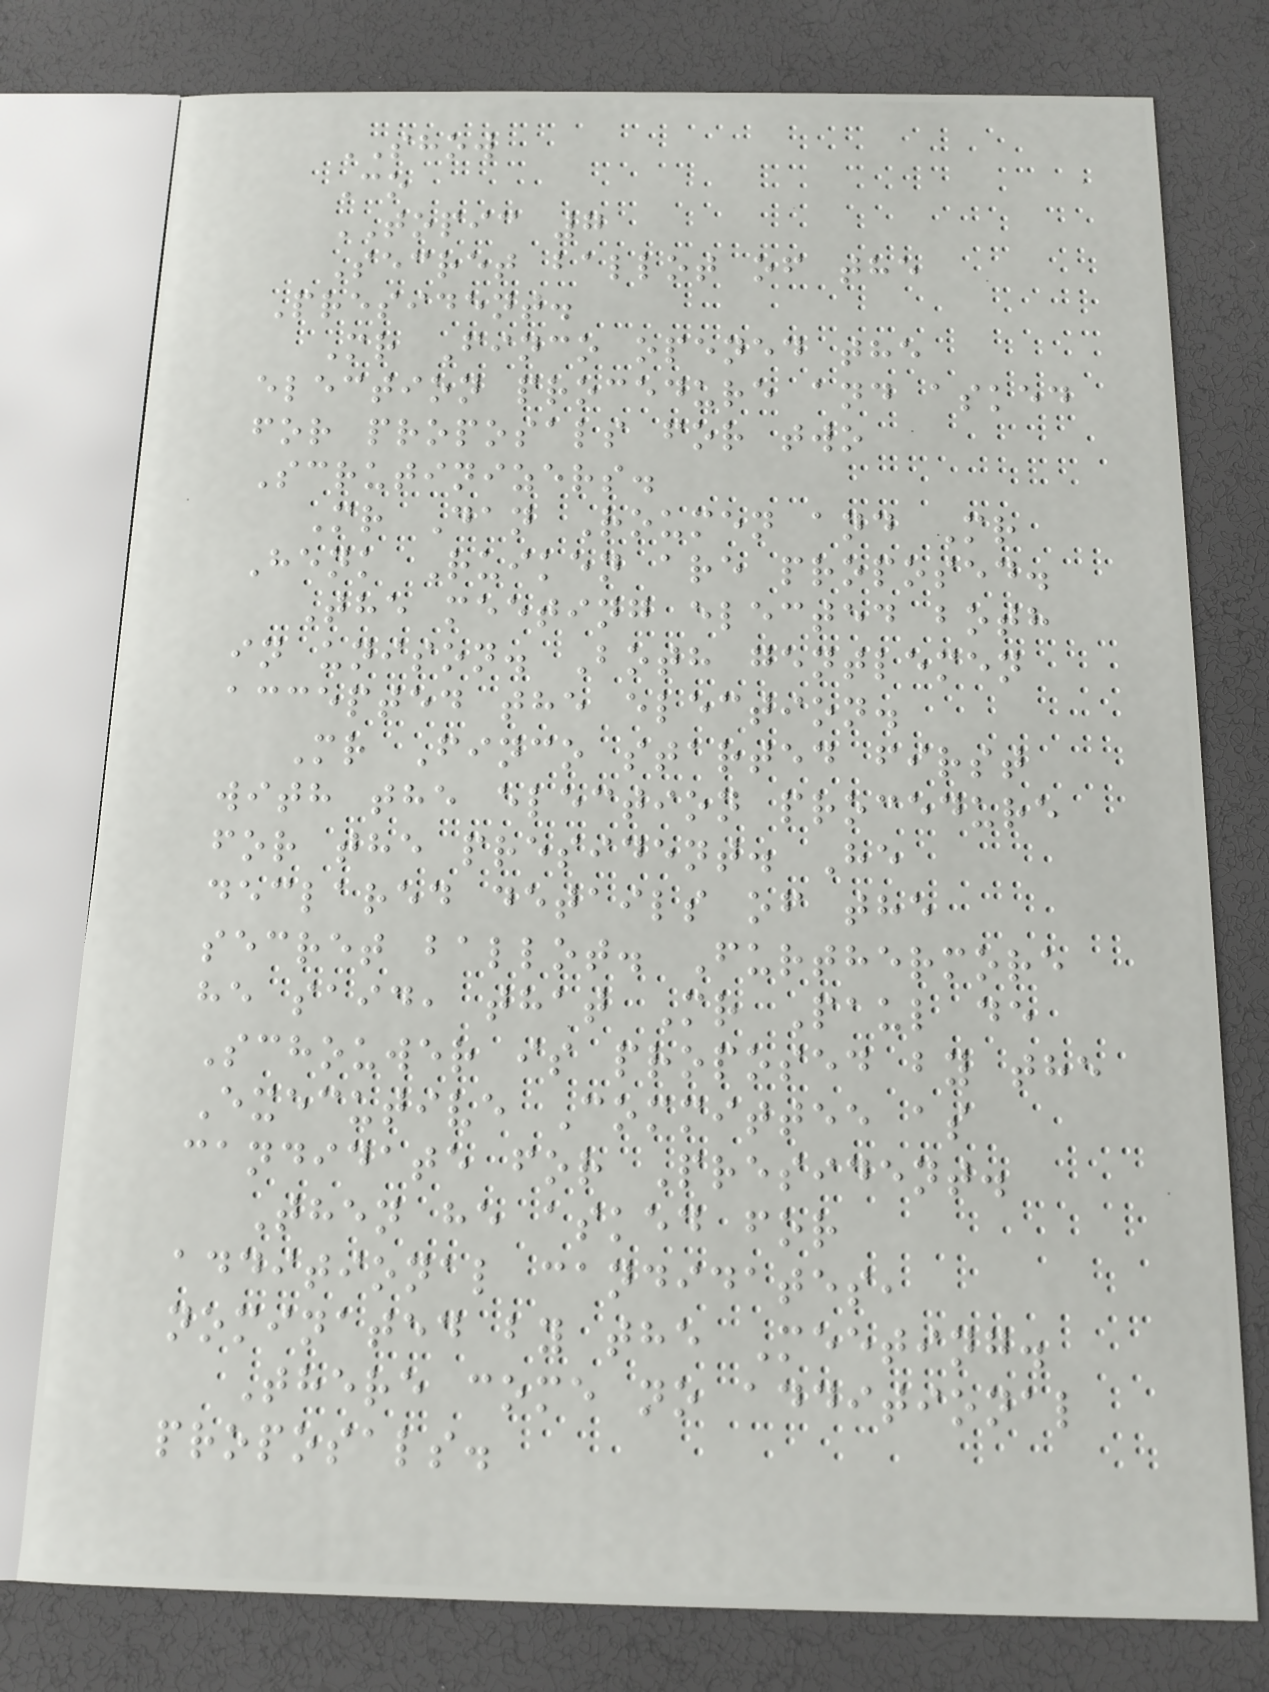SHOW
Co
TOPIC 7
Secret ballot of the
President.
Mr Finco opened the
election procedure and asked
for proposals for two
Scrutinizers.
Mr Dan Roumen and Mr
Henk Ruiken are proposed.
The meeting elected both
in unison. Both gentlemen
accepted the election.
Mr Finco started first
with the election procedure
for the president. He
declared details of the
secret ballot. Furthermore
he said, that Mr Paul de
Schouwer is proposed by the
Executive Committee as
candidate for President.
Then he asked for
additional candidates,
nominated by the Meeting.
There come no additional
proposals.
